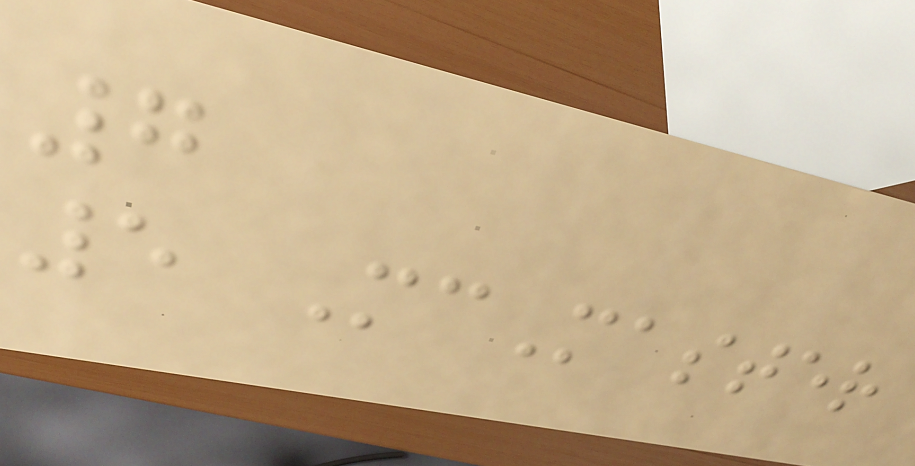7
5 McMaster
